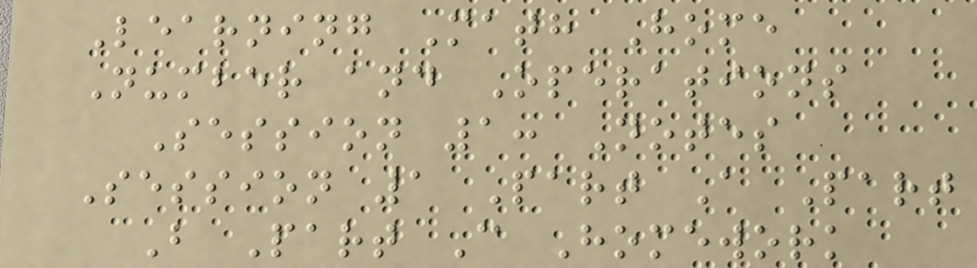Learning Math Home
Number and Operations
Session 1: Notes
Session 1 Part A Part
B Part C Homework
